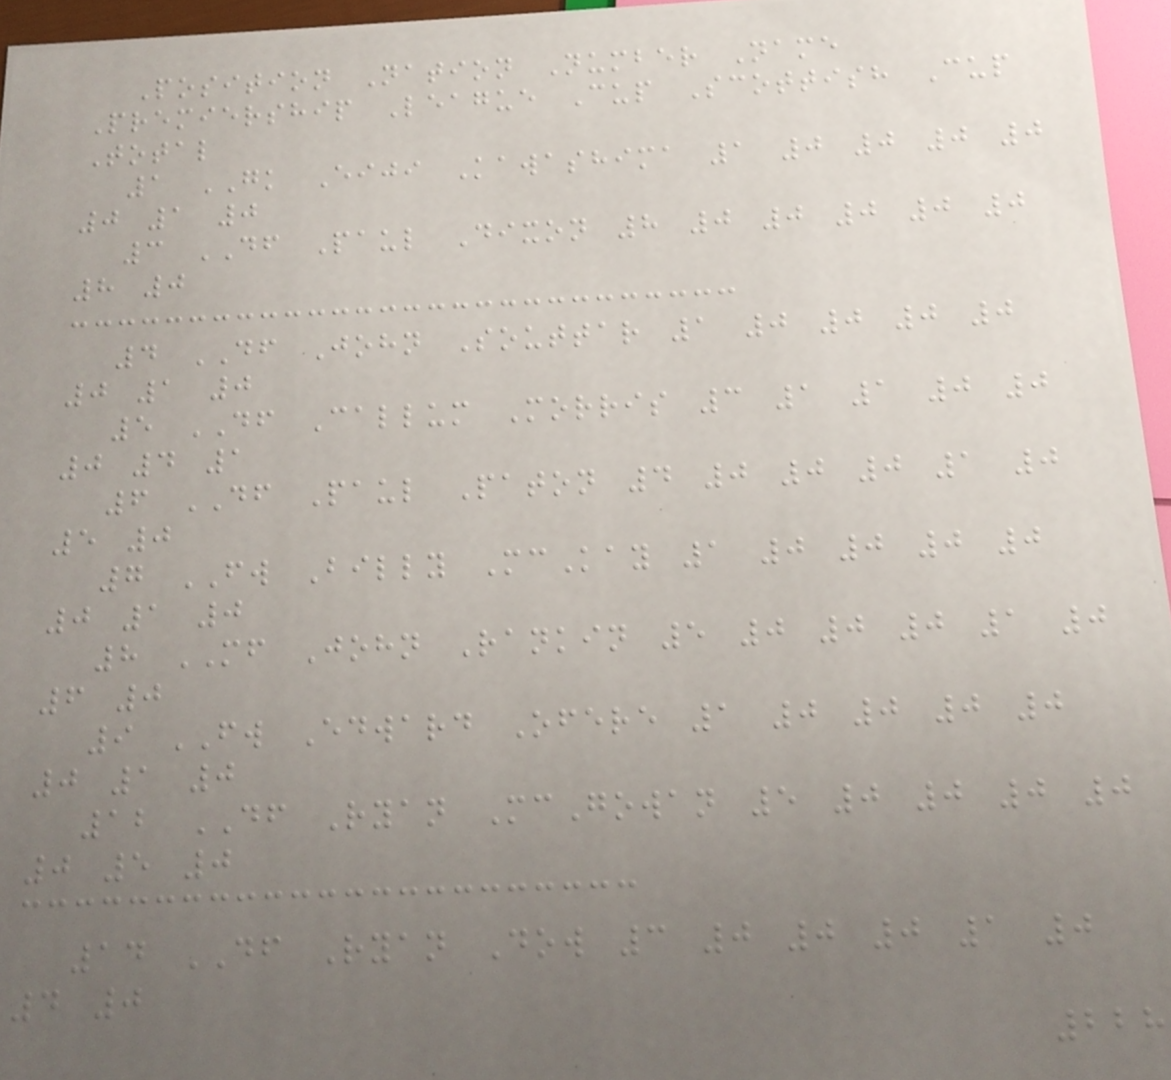Position Nation Number Name
Premiership League Cup Scottish Cup
Total
1 GK Eiji Kawashima 1 0 0 0 0
0 1 0
3 DF Paul Dixon 8 0 0 0 0 0
8 0
4 DF John Souttar 1 0 0 0 0
0 1 0
5 DF Callum Morris 3 1 1 0 0
0 4 1
6 DF Paul Paton 4 0 0 0 1 0
5 0
7 FW Billy McKay 1 0 0 0 0
0 1 0
8 MF John Rankin 5 0 0 0 1 0
6 0
9 FW Edward Ofere 1 0 0 0 0
0 1 0
12 DF Ryan McGowan 5 0 0 0 0
0 5 0
14 DF Ryan Dow 3 0 0 0 1 0
4 0
228
